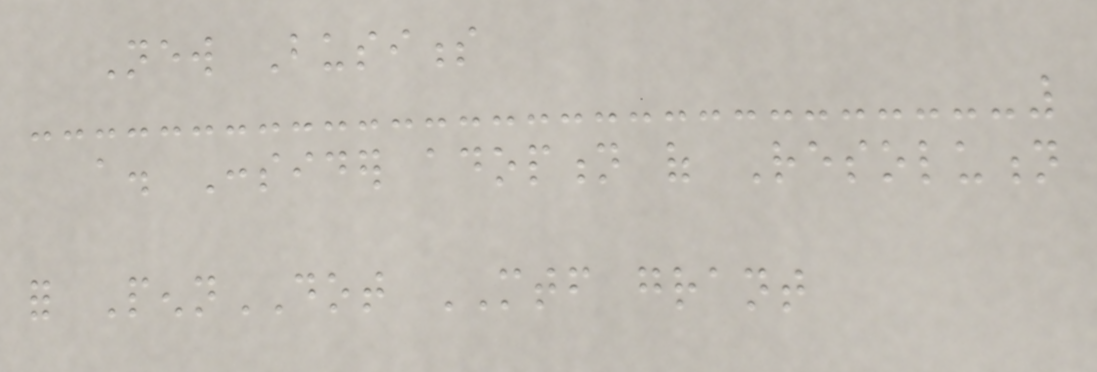New Business
a. Consider adoption of Resolution
for PennDOT MTF grant
